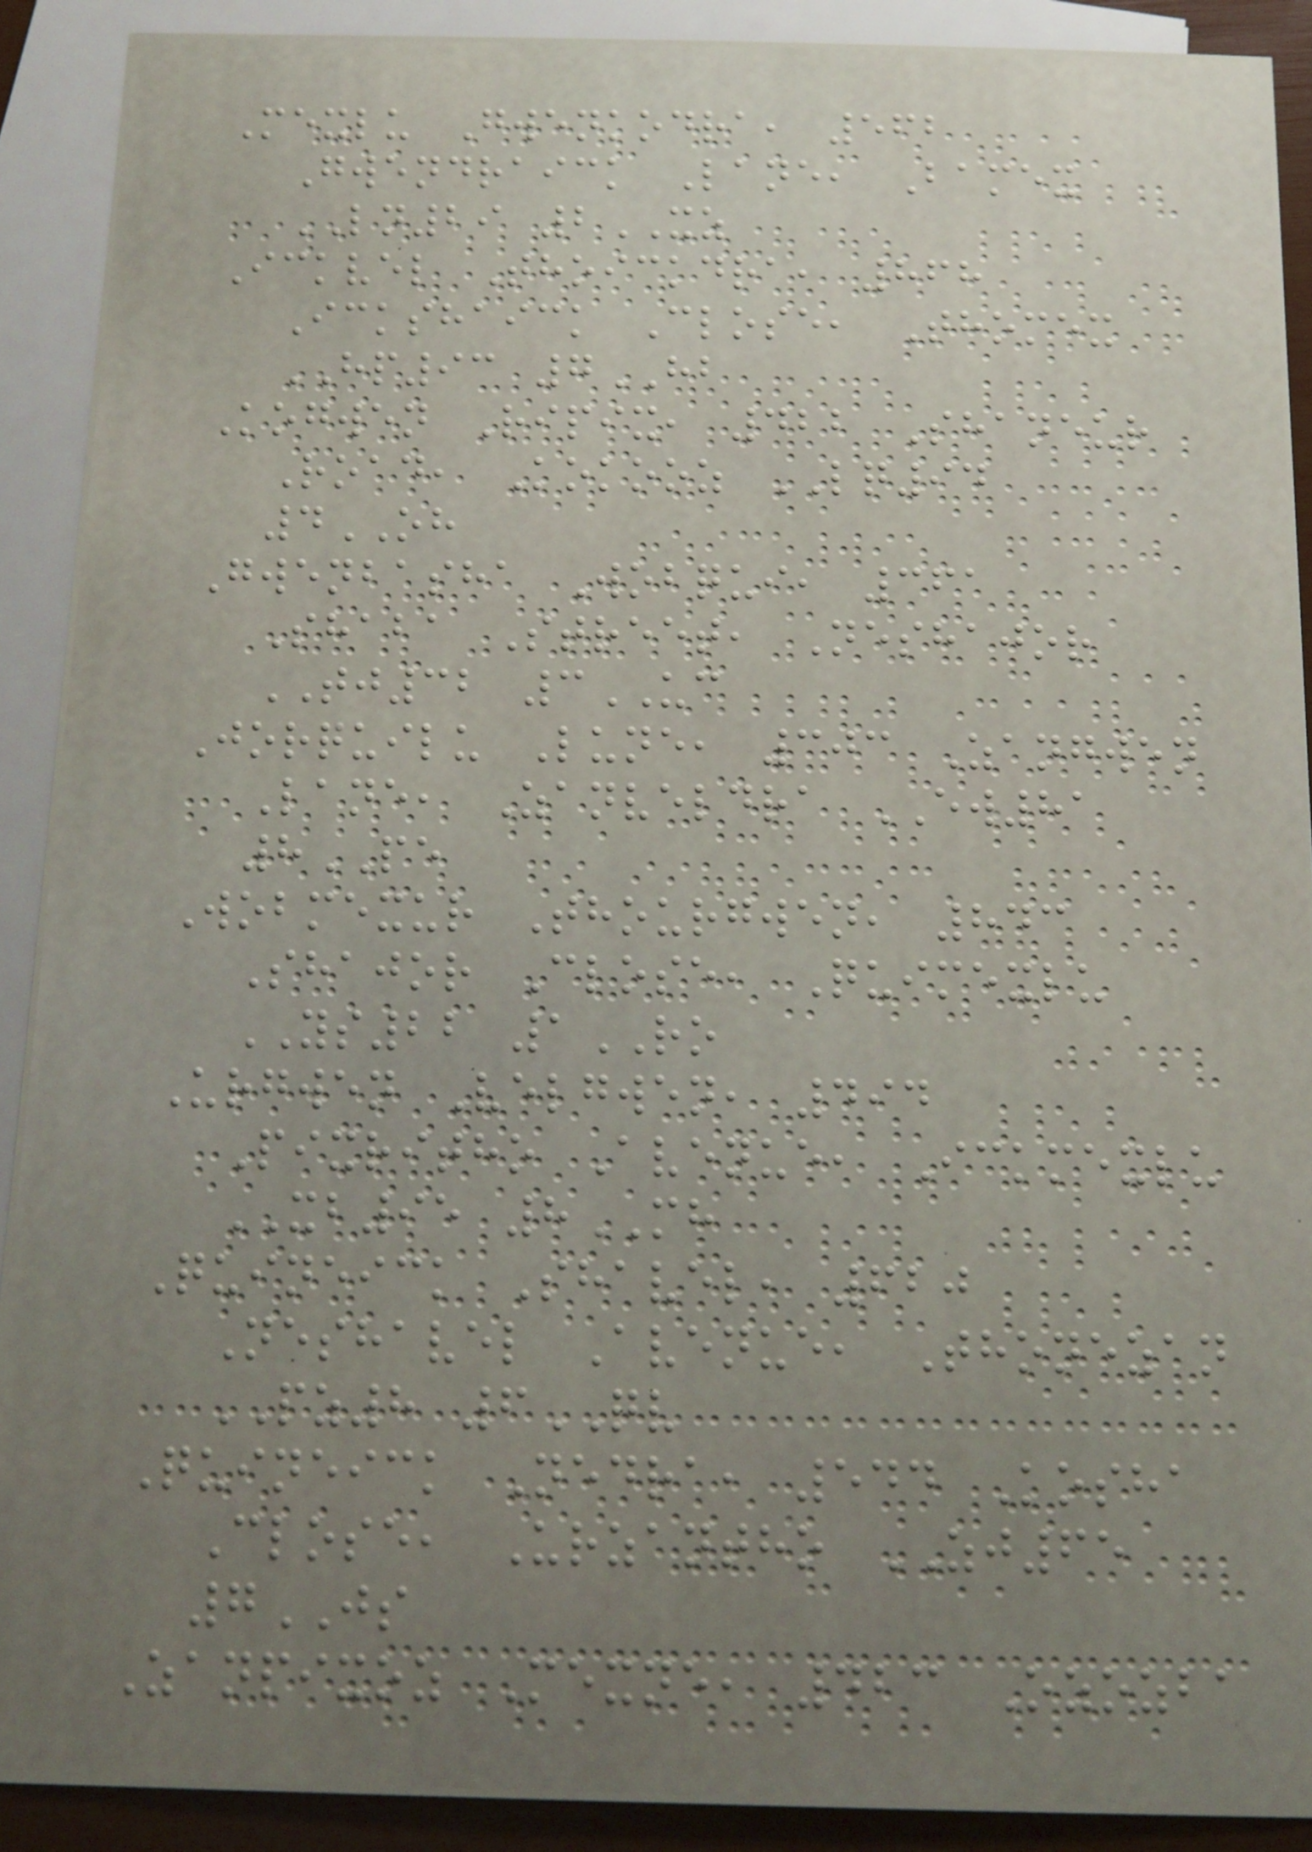Mexlu Gwenkodra, 562
Gwendraick Lane, Bamex
LN29 2XZ
Ickvel Thoickdra, 868
Ickshaick Close, Thomex
HP93 7HB
Kogwen Ripix, 422 Shaneur
Road, Kokooz LQ94
4OH
Gwenbasha Wobqui, 361
Shaba Street, Neshajor
TJ32 3UC
Jorquilu Lune, 303 Zangwen
Lane, Zanveldra EW81
8PE
Wobmexur Thourgwen, 843
Shajor Close, Quimexlu
YS22 1RO
Urgwen Velgwen, 494
Pixritho Avenue, Ickmexlu
XB95 8MH
Quineick Shavel, 620
Neshavel Avenue, Thonezan
PZ8 6QV
Quineick Nedra, 544 Kosha
Close, Urzantho ZJ65
7JS
Zanpixoz Mexne, 423 Ozozba
